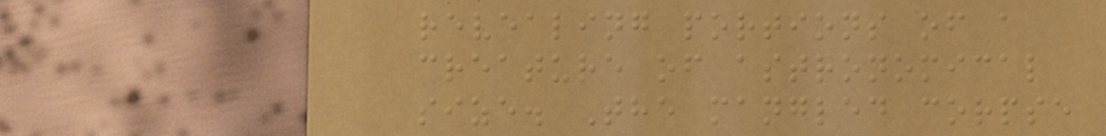revealing portions of a
creature of astronomical
size. The mangled corpse
